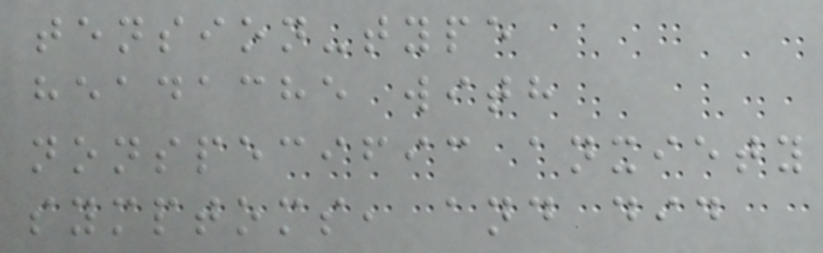tension-type
headache with
nonspecific anxiety
symptoms, and did
